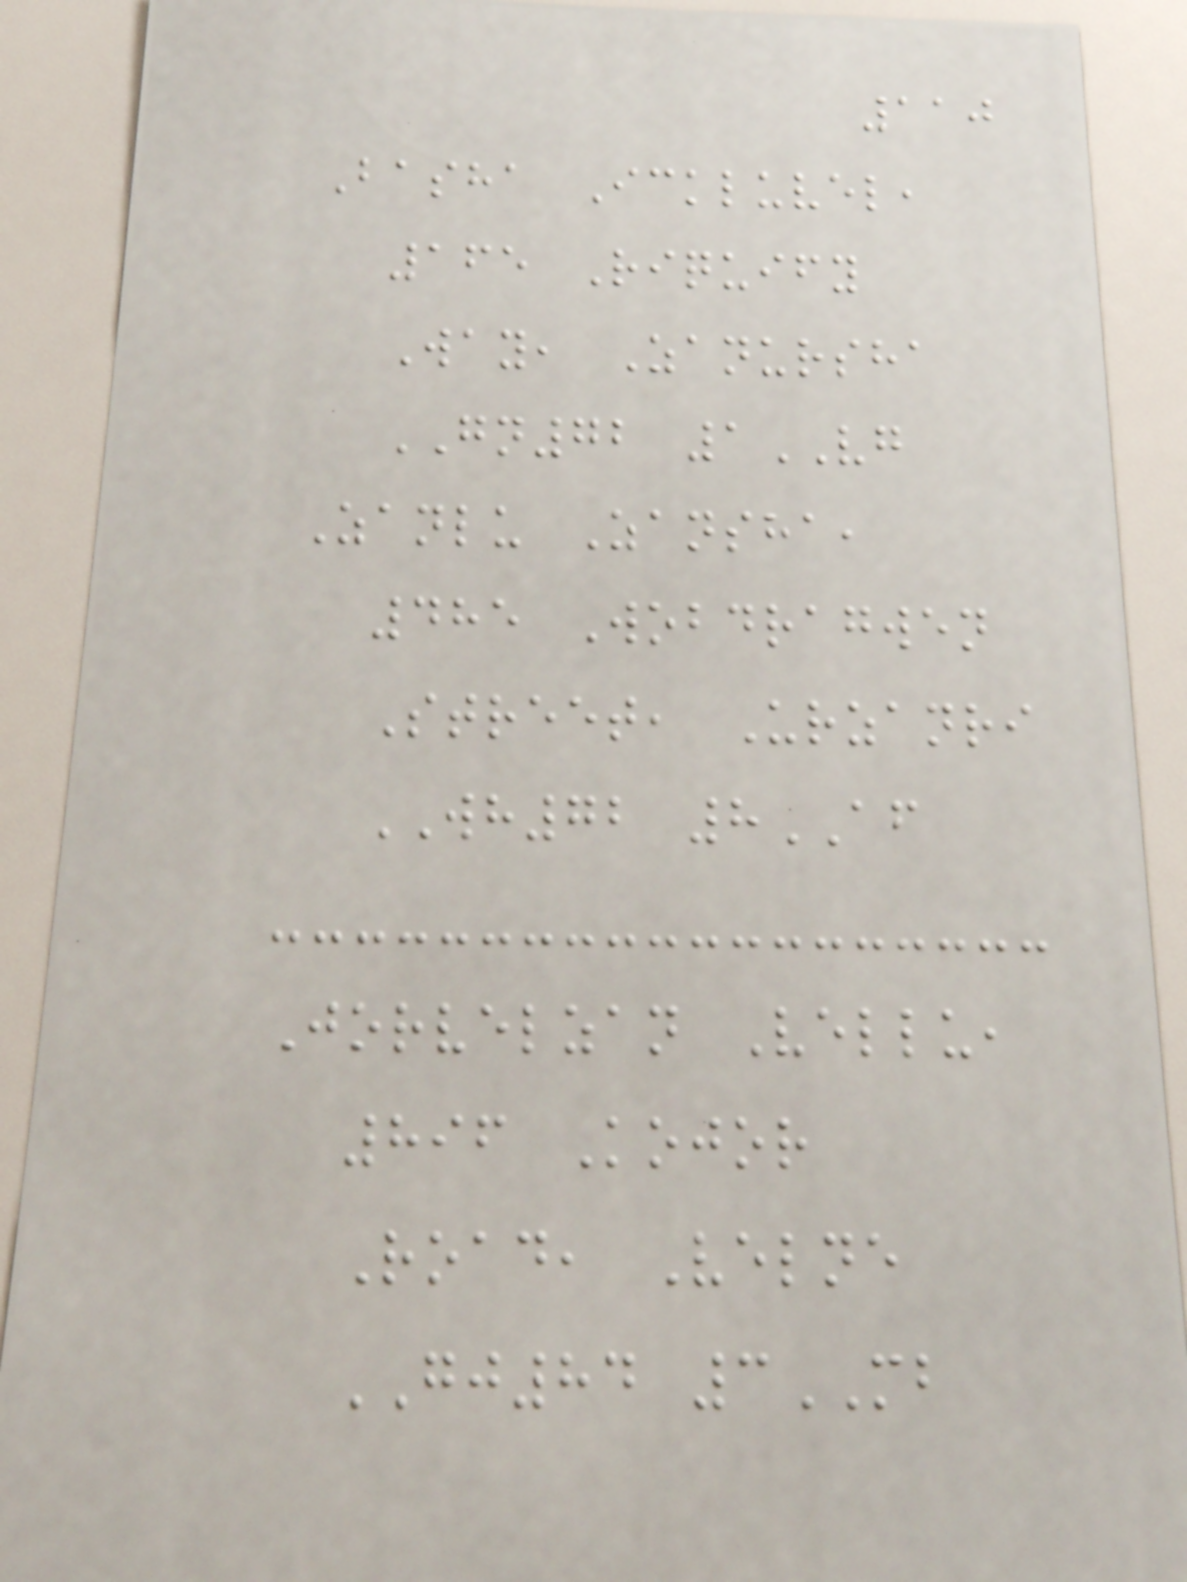110
Basha Ickluvel,
165 Riquify
Way, Zanursha
GN72 1VG
Zanlu Zansha,
485 Wobdragwen
Street, Urzanri
WH72 8AF
Jorvelzan Vellu,
896 Kojor
Road, Velne
GJ84 3MB
